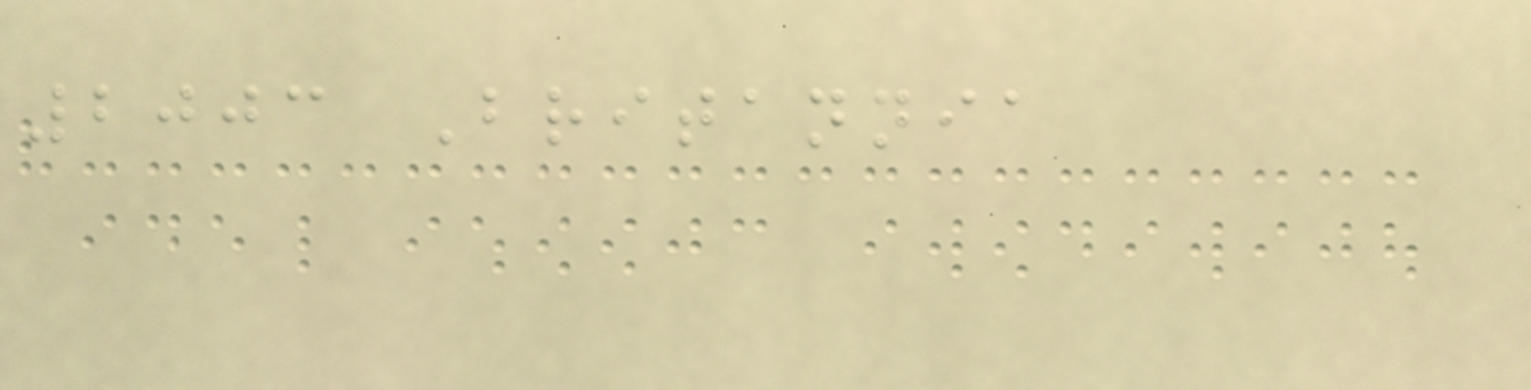2003 Britannia
